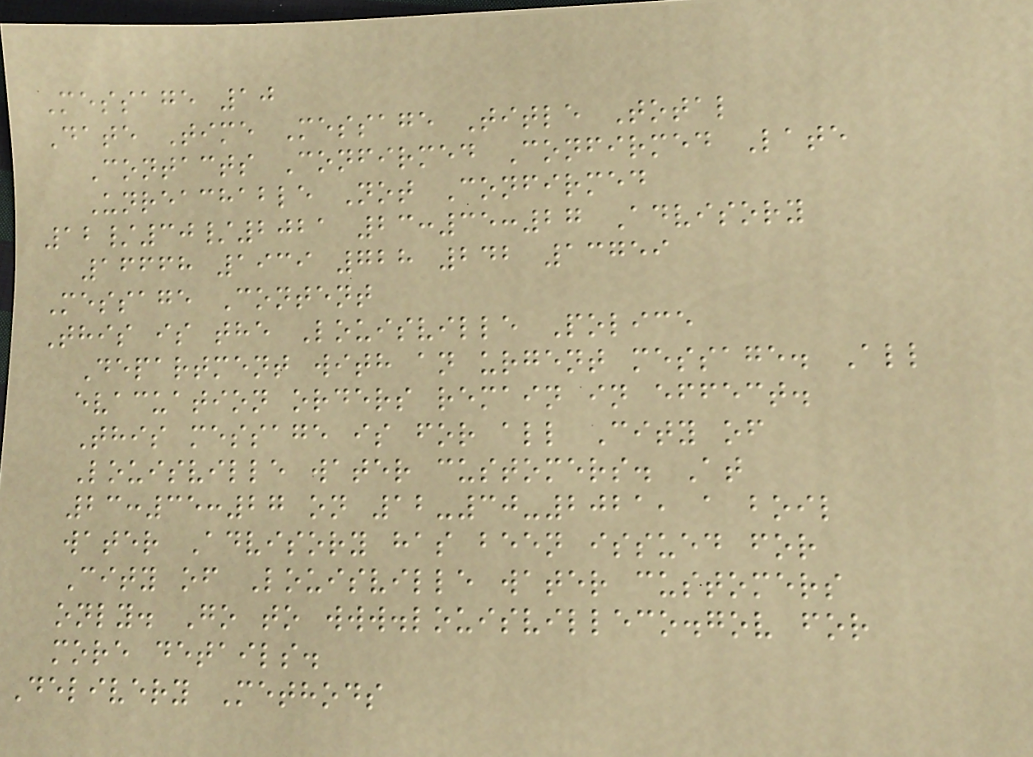Message 10
Date Time Message Title Total
Contacts Confirmed Confirmed Late
Unreachable Not Confirmed
12/30/2021 23:35:27 Advisory
16668 1939 728 242 13759
Message Content
This is the Louisville Police
Department with an urgent message. All
evacuation orders remain in effect.
This message is for all City of
Louisville water customers. At
23:35:27 on 12-30-2021, a boil
water Advisory has been issued for
City of Louisville water customers
only. Go to www.louisvilleco.gov for
more details.
Delivery Methods
